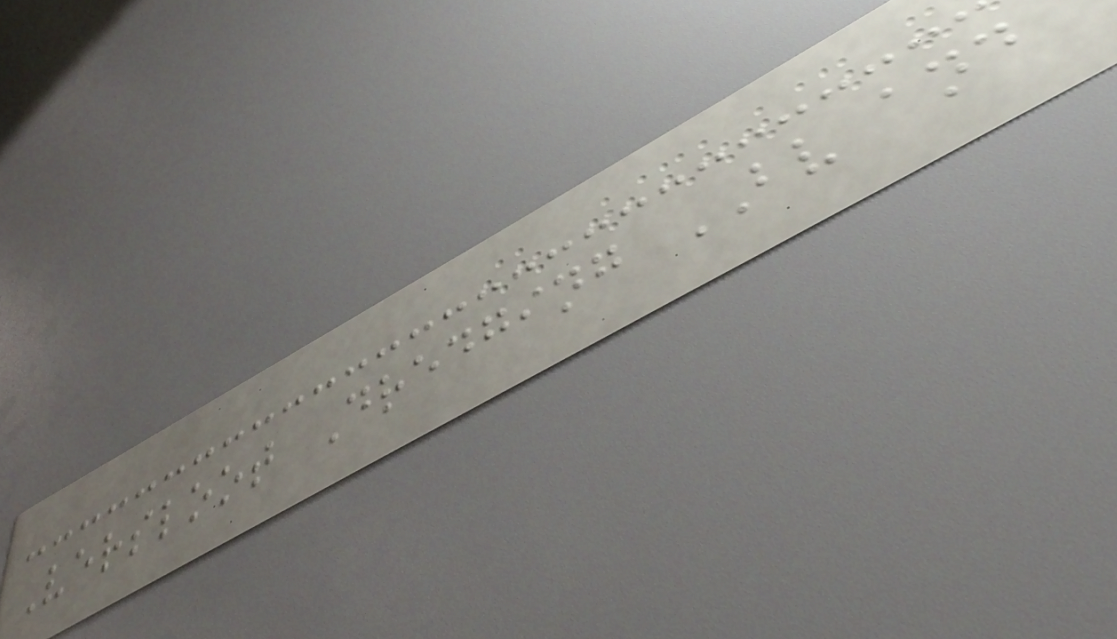Versloot Dredging BV and
